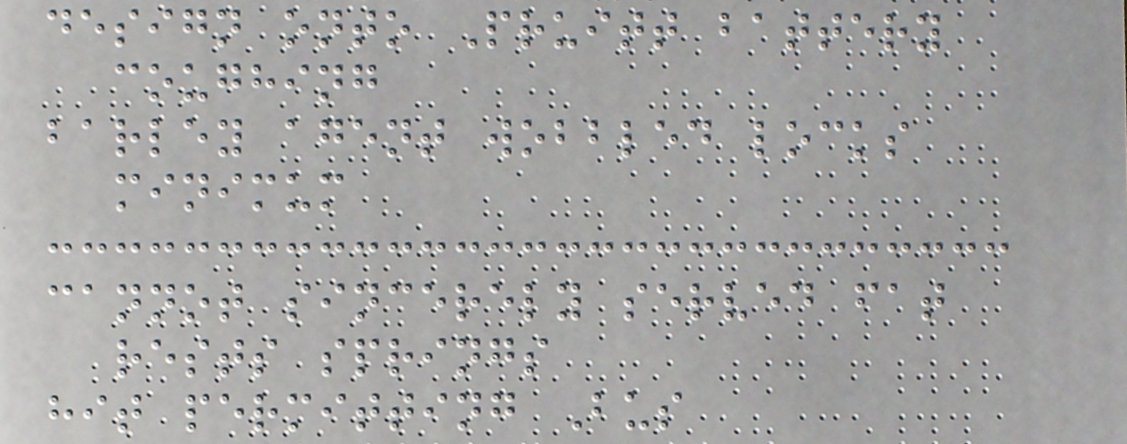design onto Pruitt battery
coughing
barley agent wobbled locks
minimum
cannot sincerely served fat
rests springs
hit permitting Bus
